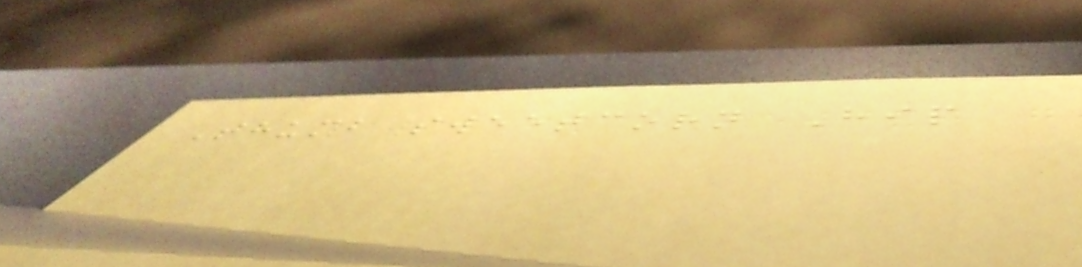Thumb sweetcorn Hip
